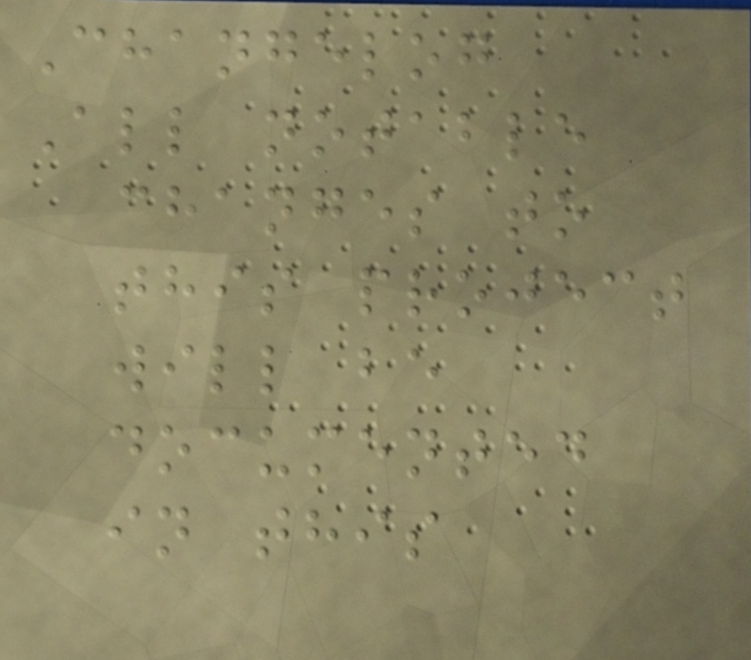Changelog
All notable
changes to
this project
will be
documented
in this
